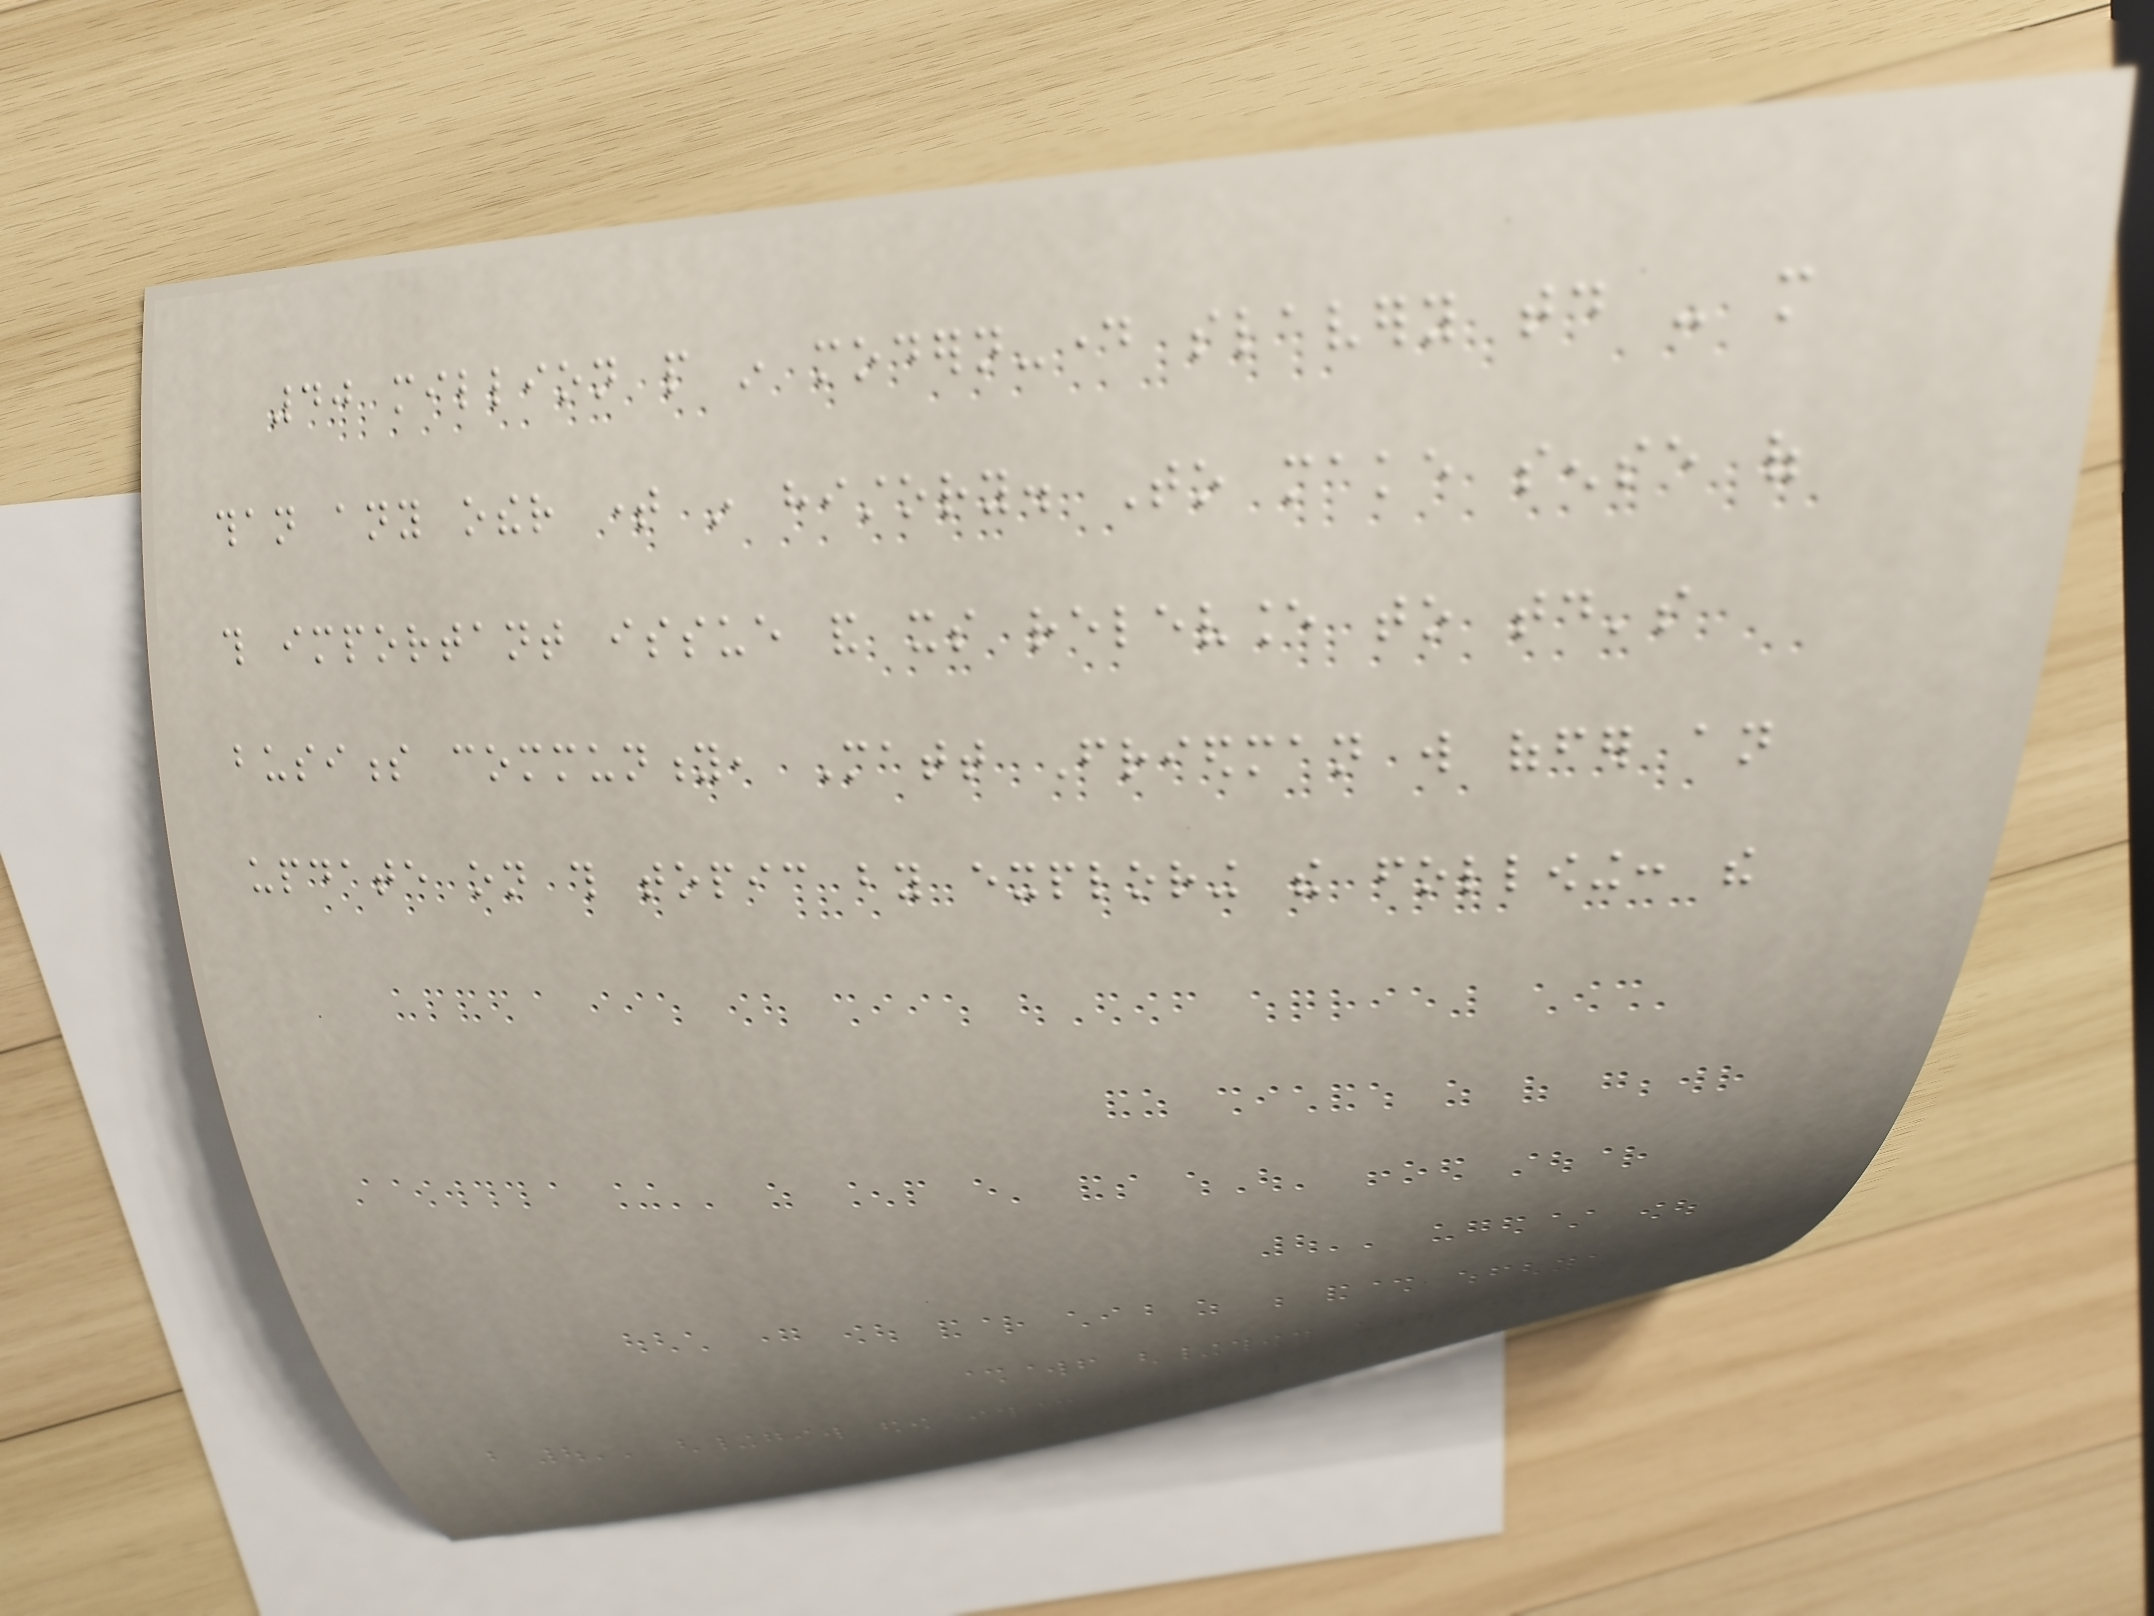40 million people in modern-day slavery today - more
than any other time in history. To make sense of
this important issue and its relevance to today's
business community, Matt Friedman will offer an
update on this topic by exploring the following: the
